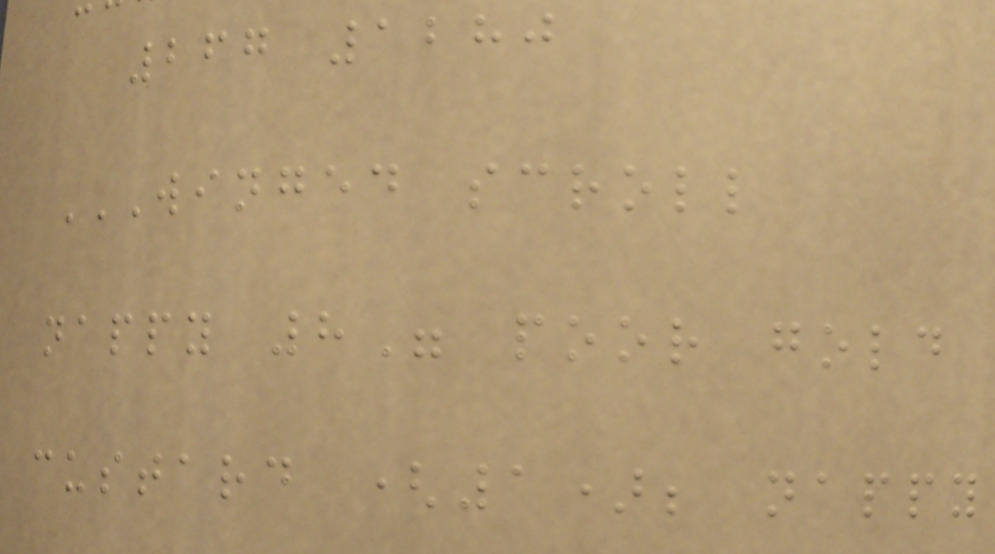267 1280
WINGED SCROLL
NAPPY 8" POOR GOLD
CUSTARD (1); NAPPY
